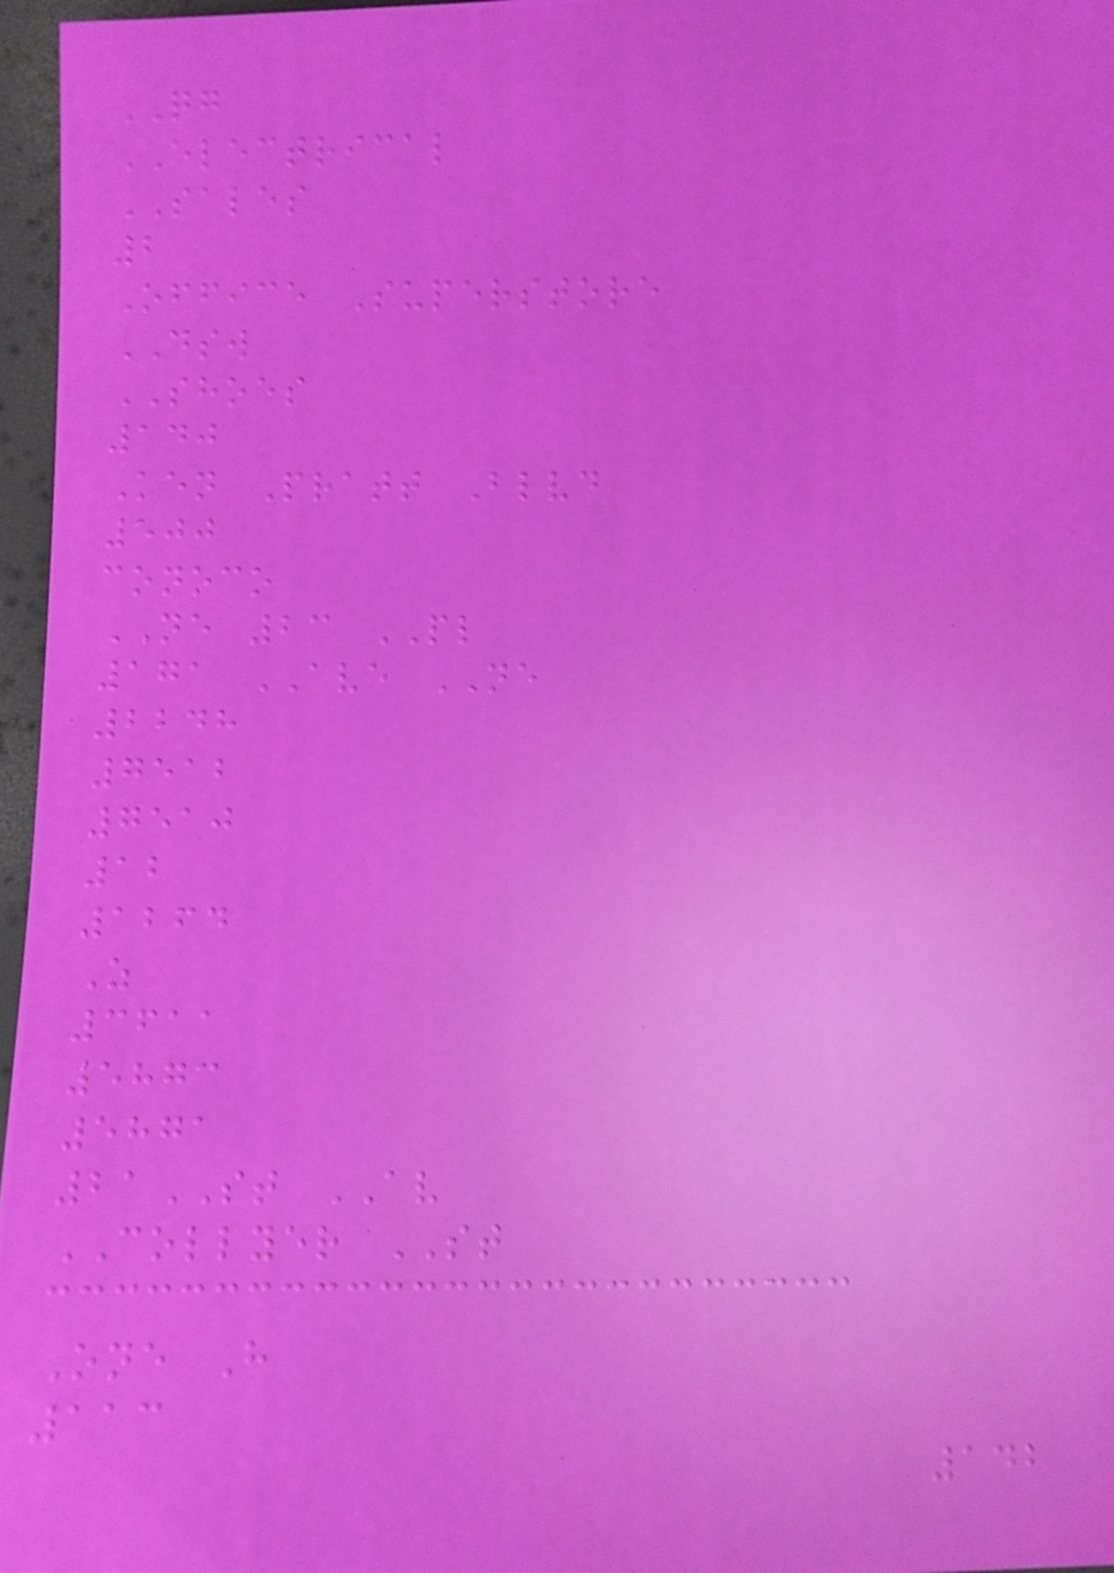QG
ELECTRICAL
SALES
2
Office Superstore
DSW
SHOES
140
Ken Pratt Blvd
500
conoco
NE 23 PL
171 AVE NE
2248
7512
7510
12
1264
Z
3611
5873
5871
21ST AV
COLLYER ST
One H
113
142
